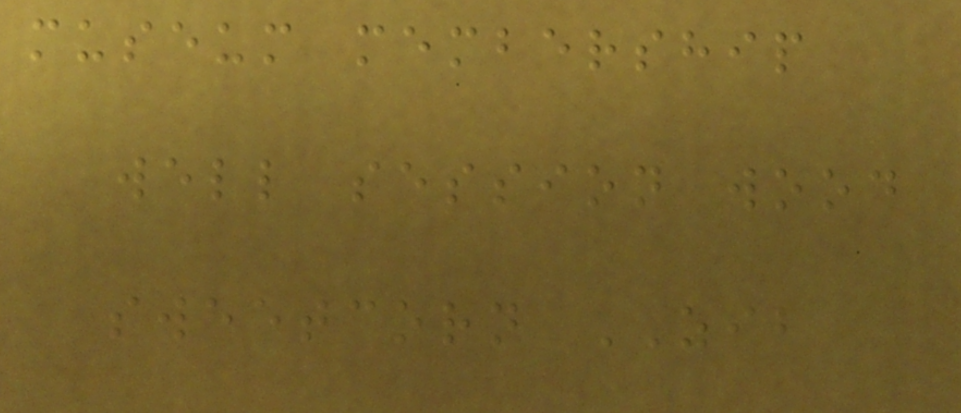museum membership
well session wood
sweetcorn ZIB
